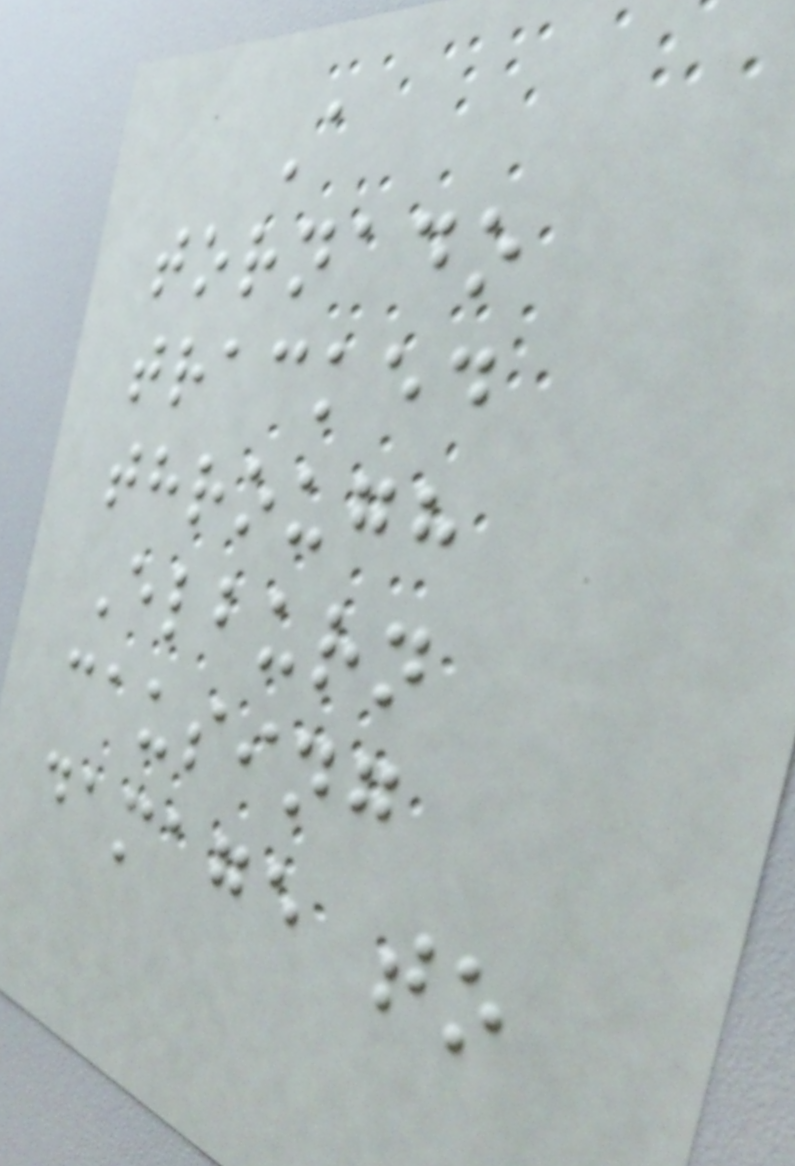A
tornado
tracked
through
Elburn
causing
damage to
